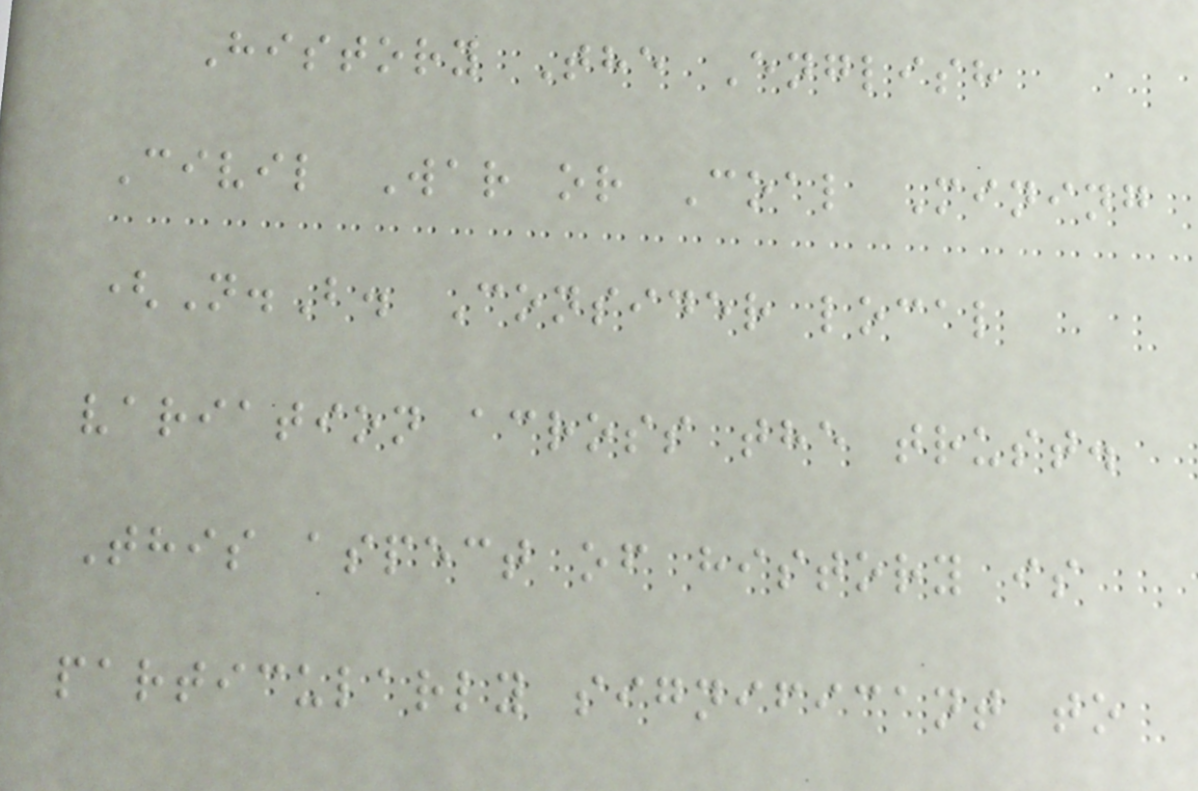History The English
Civil War or Coal Mining
(N.B. Consider local
variation across the trust.
This aspect of history is
particularly significant to
